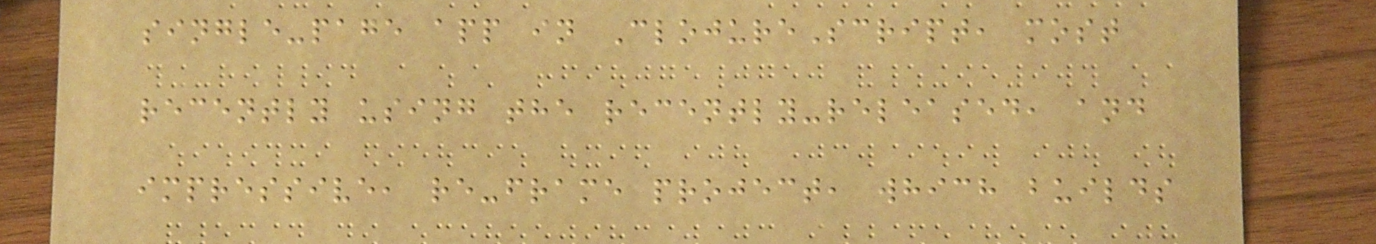single-page app in ClojureScript, most
recently using the recently-released, and
impressive, re-frame project, which builds
